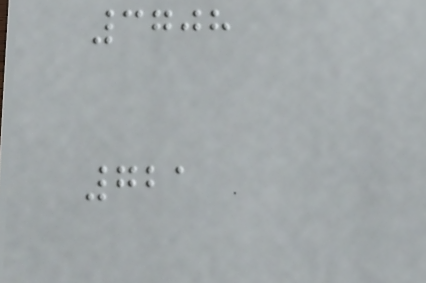3708
721
